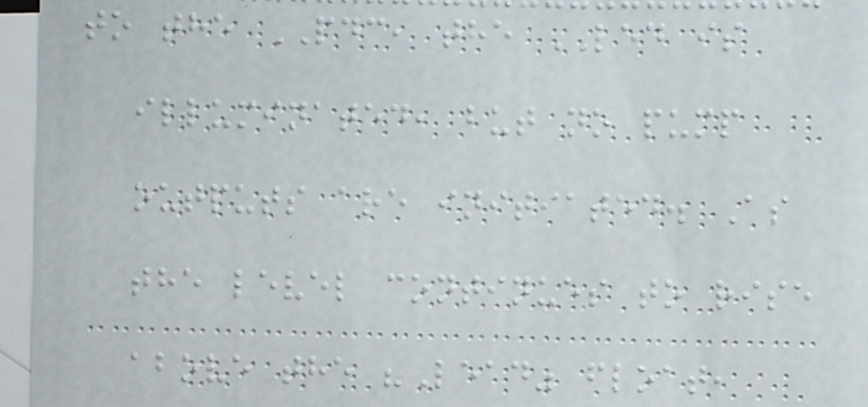to the PDC, the LED is
illuminated, but no pump
outputs are initiated. As
the level continues to rise
above the "Lead" float,
